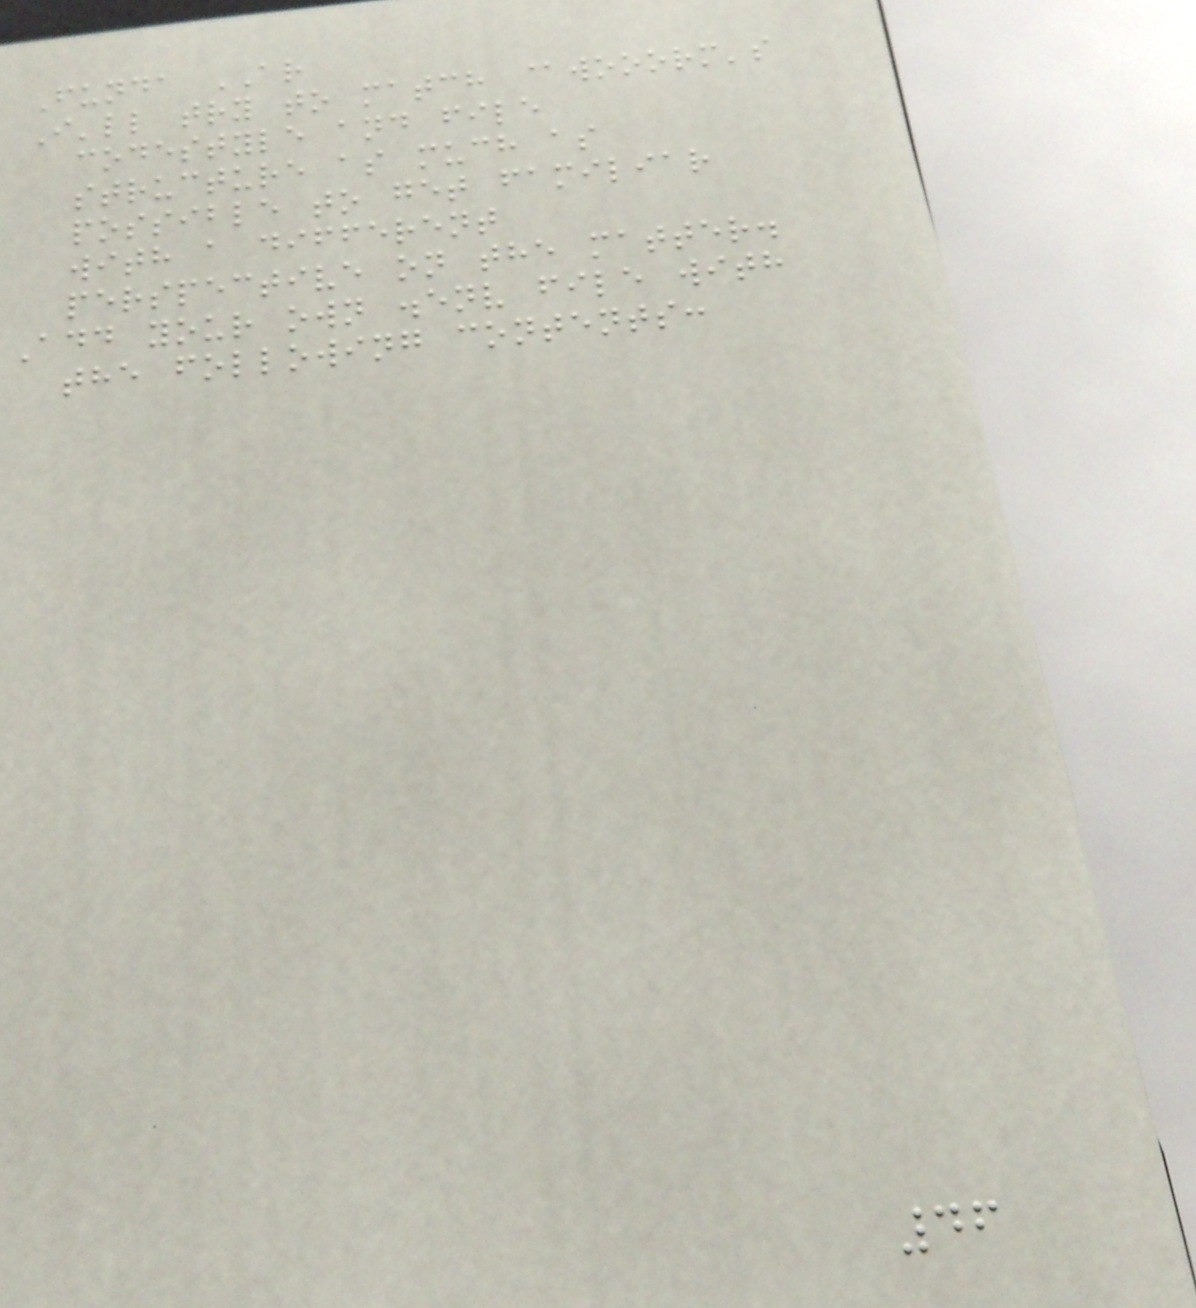Funda AR
I'll try to match @wooorm's
codestyle and file
structure as much as
possible to get familiar
with a different
perspective on the matter.
Add your own .env file with
the following contents:
46
